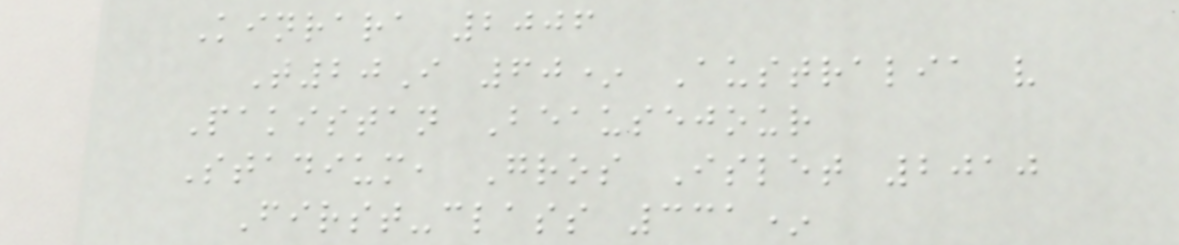Kinrara 2006
T20I 60* Australia v
Pakistan Beausejour
Stadium, Gros Islet 2010
First-class 331*
